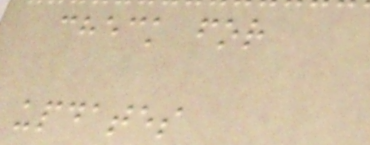check for
updates
